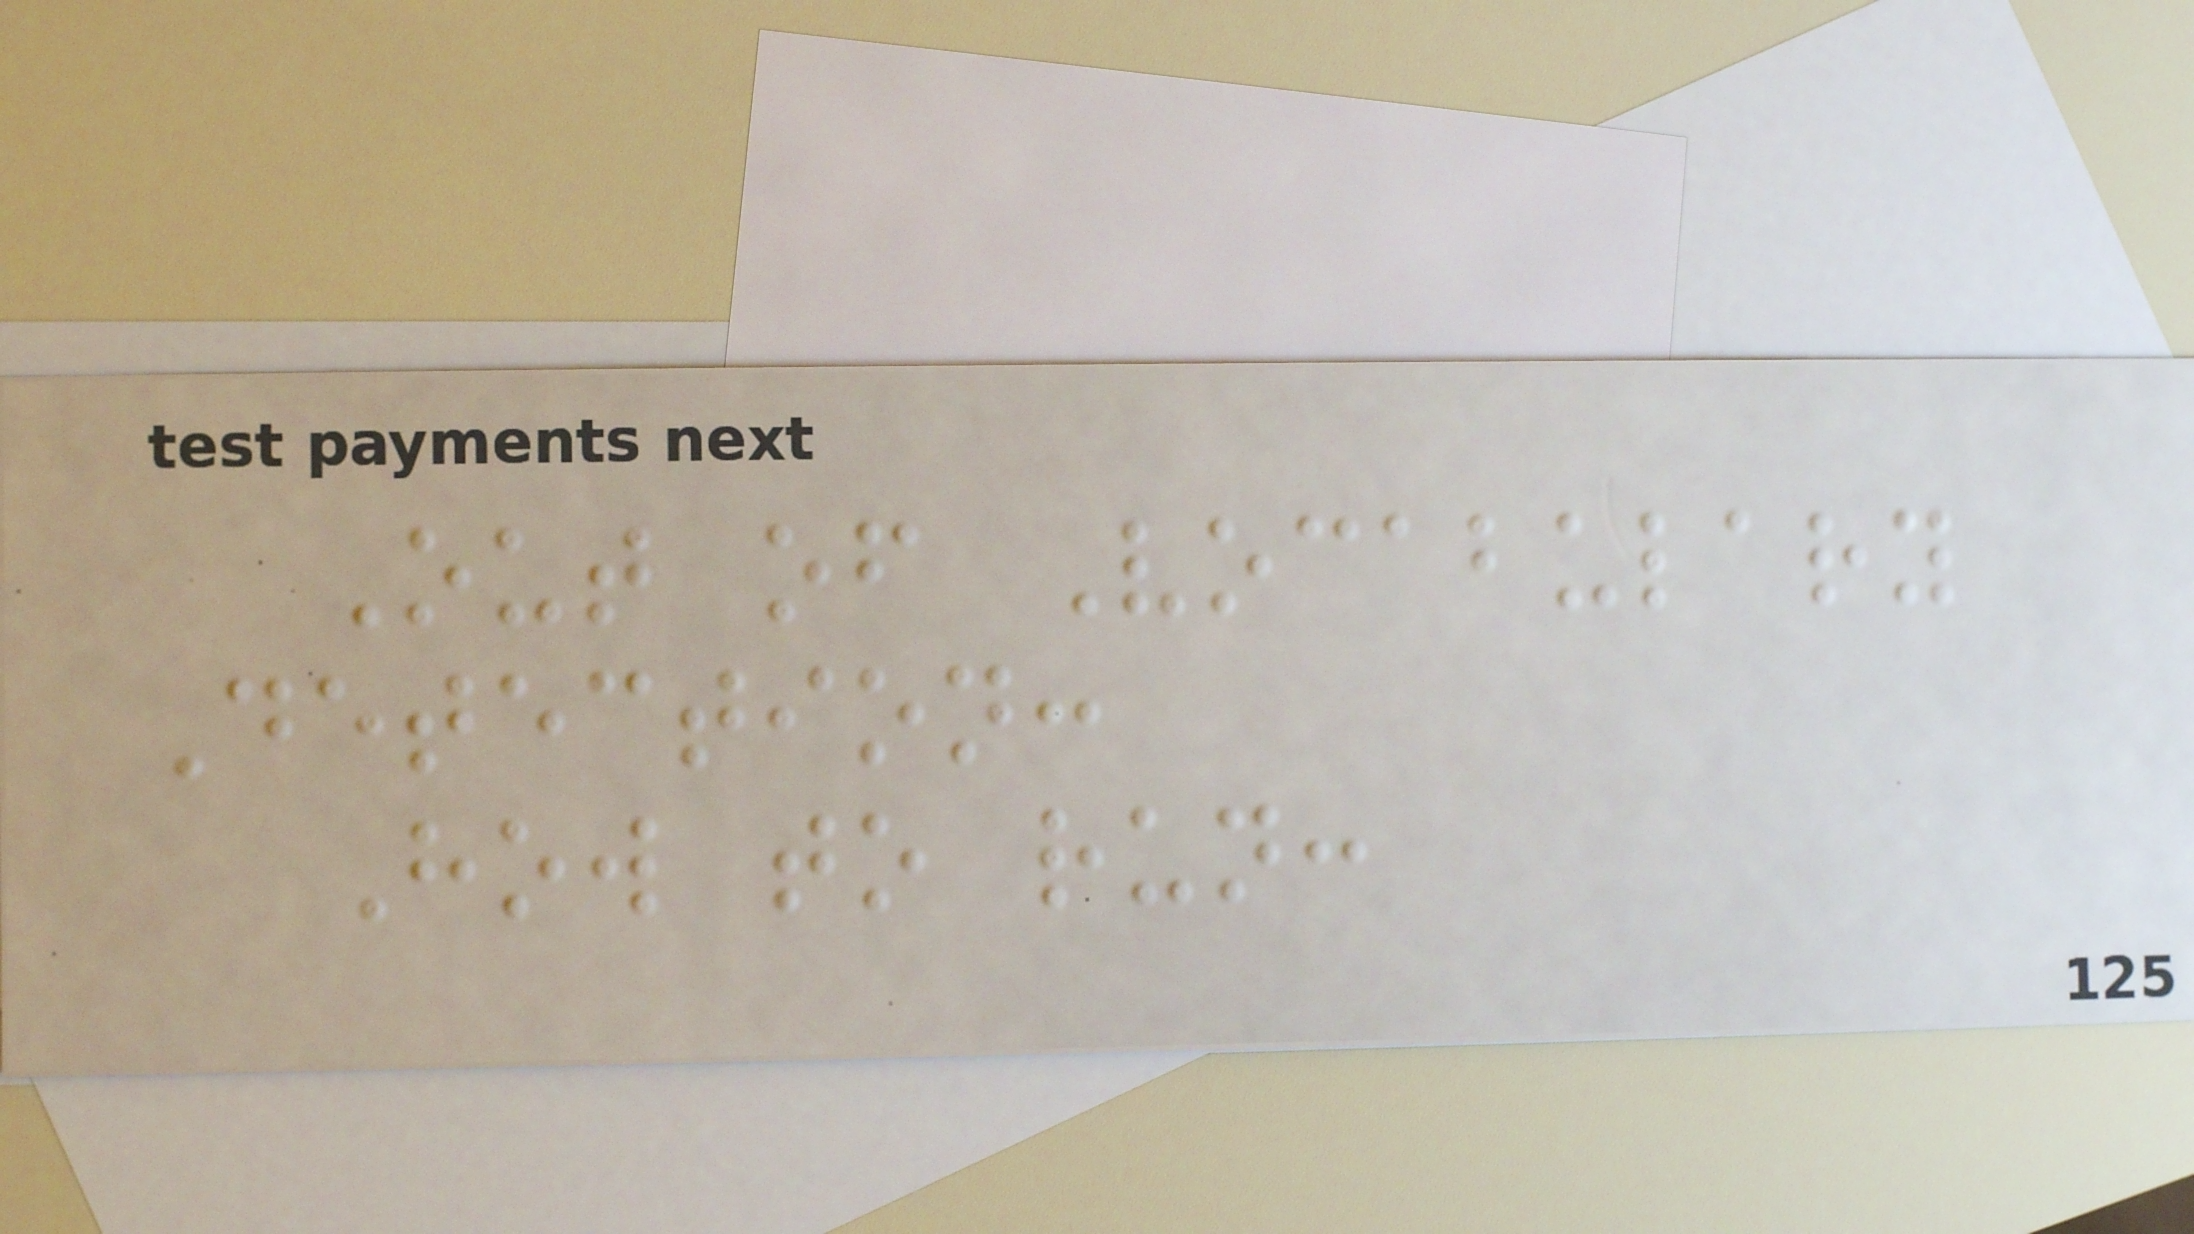Out of Vocabulary
Detection:
How to run:
